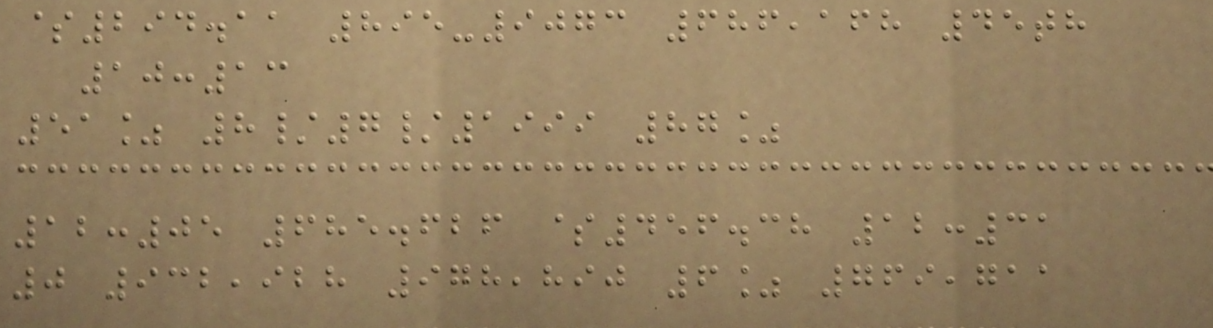$294.11 895-9073 686,168 45th
10:13
51% 8/7/1999 87%
12:05 685.626 $456.38 12:31
0 932,928 978,890 6% 769,711
